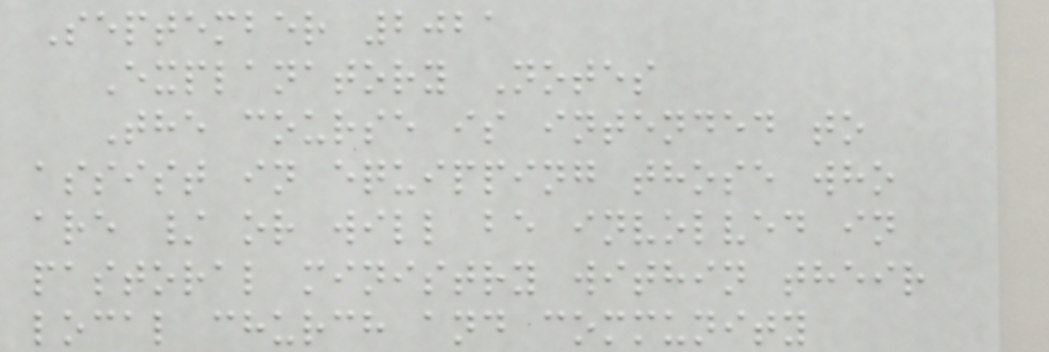September 2021
Explanatory Notes
The course is intended to
assist in equipping those who
are / or will be involved in
pastoral ministry within their
local church and community
